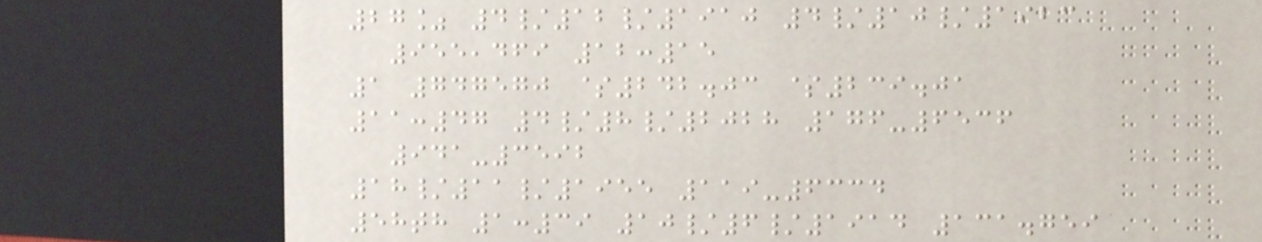27% 4/12/1910 4/10/1923
955,469 12:15
1 747570 $242.03 $239.01
11:47 4/8/2028 176-6536
941-3592
18/11/1955 119-6334
58th 1:39 10/6/1914 131.759
